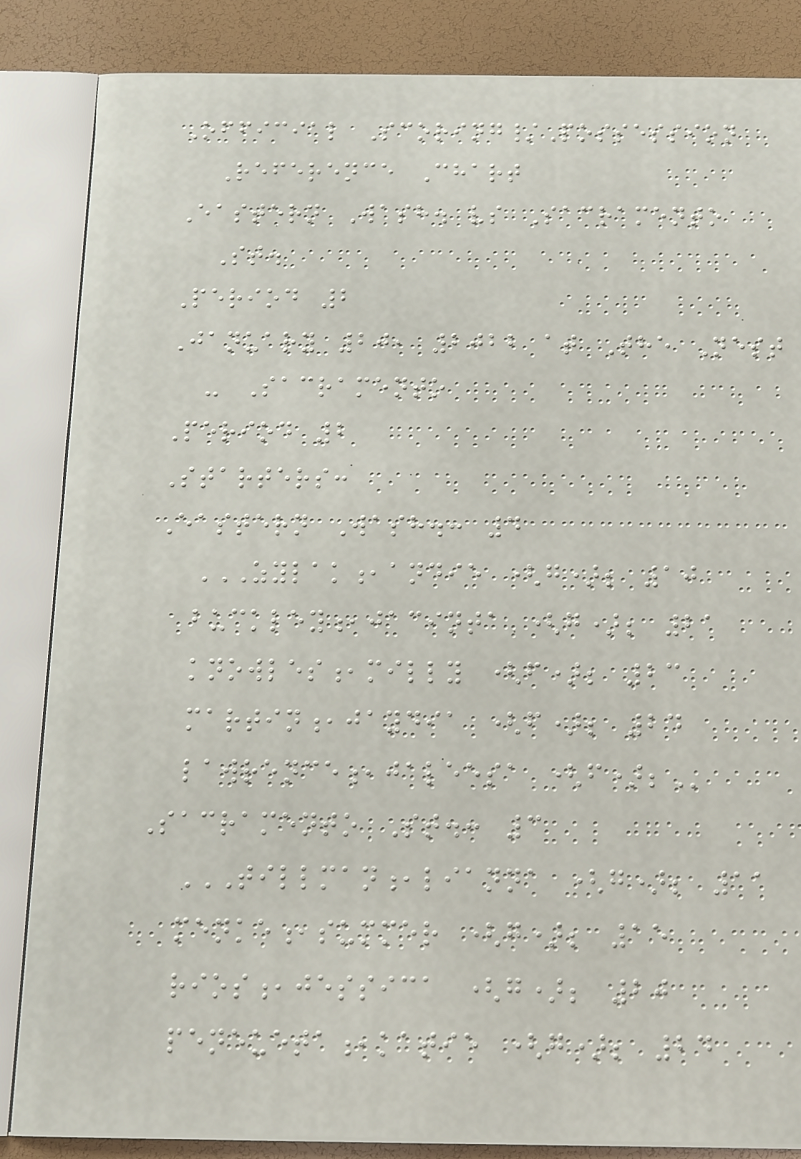Official Scoring/Possession
Reference Chart
Eastern Wash. vs Sacramento
St.
Period 2
January 20, 2022 at The Nest
- Sacramento
Period 2
Starters:
Eastern Wash.: 4
ZYLAK,ANDIE (G); 10
BUCKLEY,JACINTA (G); 21
KNOWLES,MILLY (F); 23
MARTIN,JAYDIA (F); 24
LAWRENCE,JALEESA (F);
Sacramento St.: 3
TILLMAN,LIANNA (G); 11
MENKE,SUMMER (G); 15
RIOS,JESSICA (G); 20
PENEUETA,KATIE (G); 24
